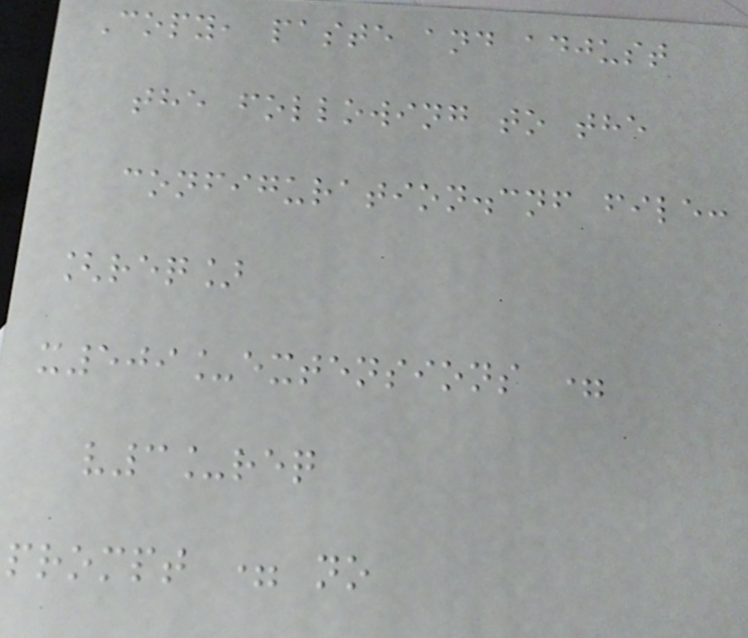Copy, paste and adjust
the following to the
configuration.cnf file:
[req]
x509_extensions =
v3_req
prompt = no
